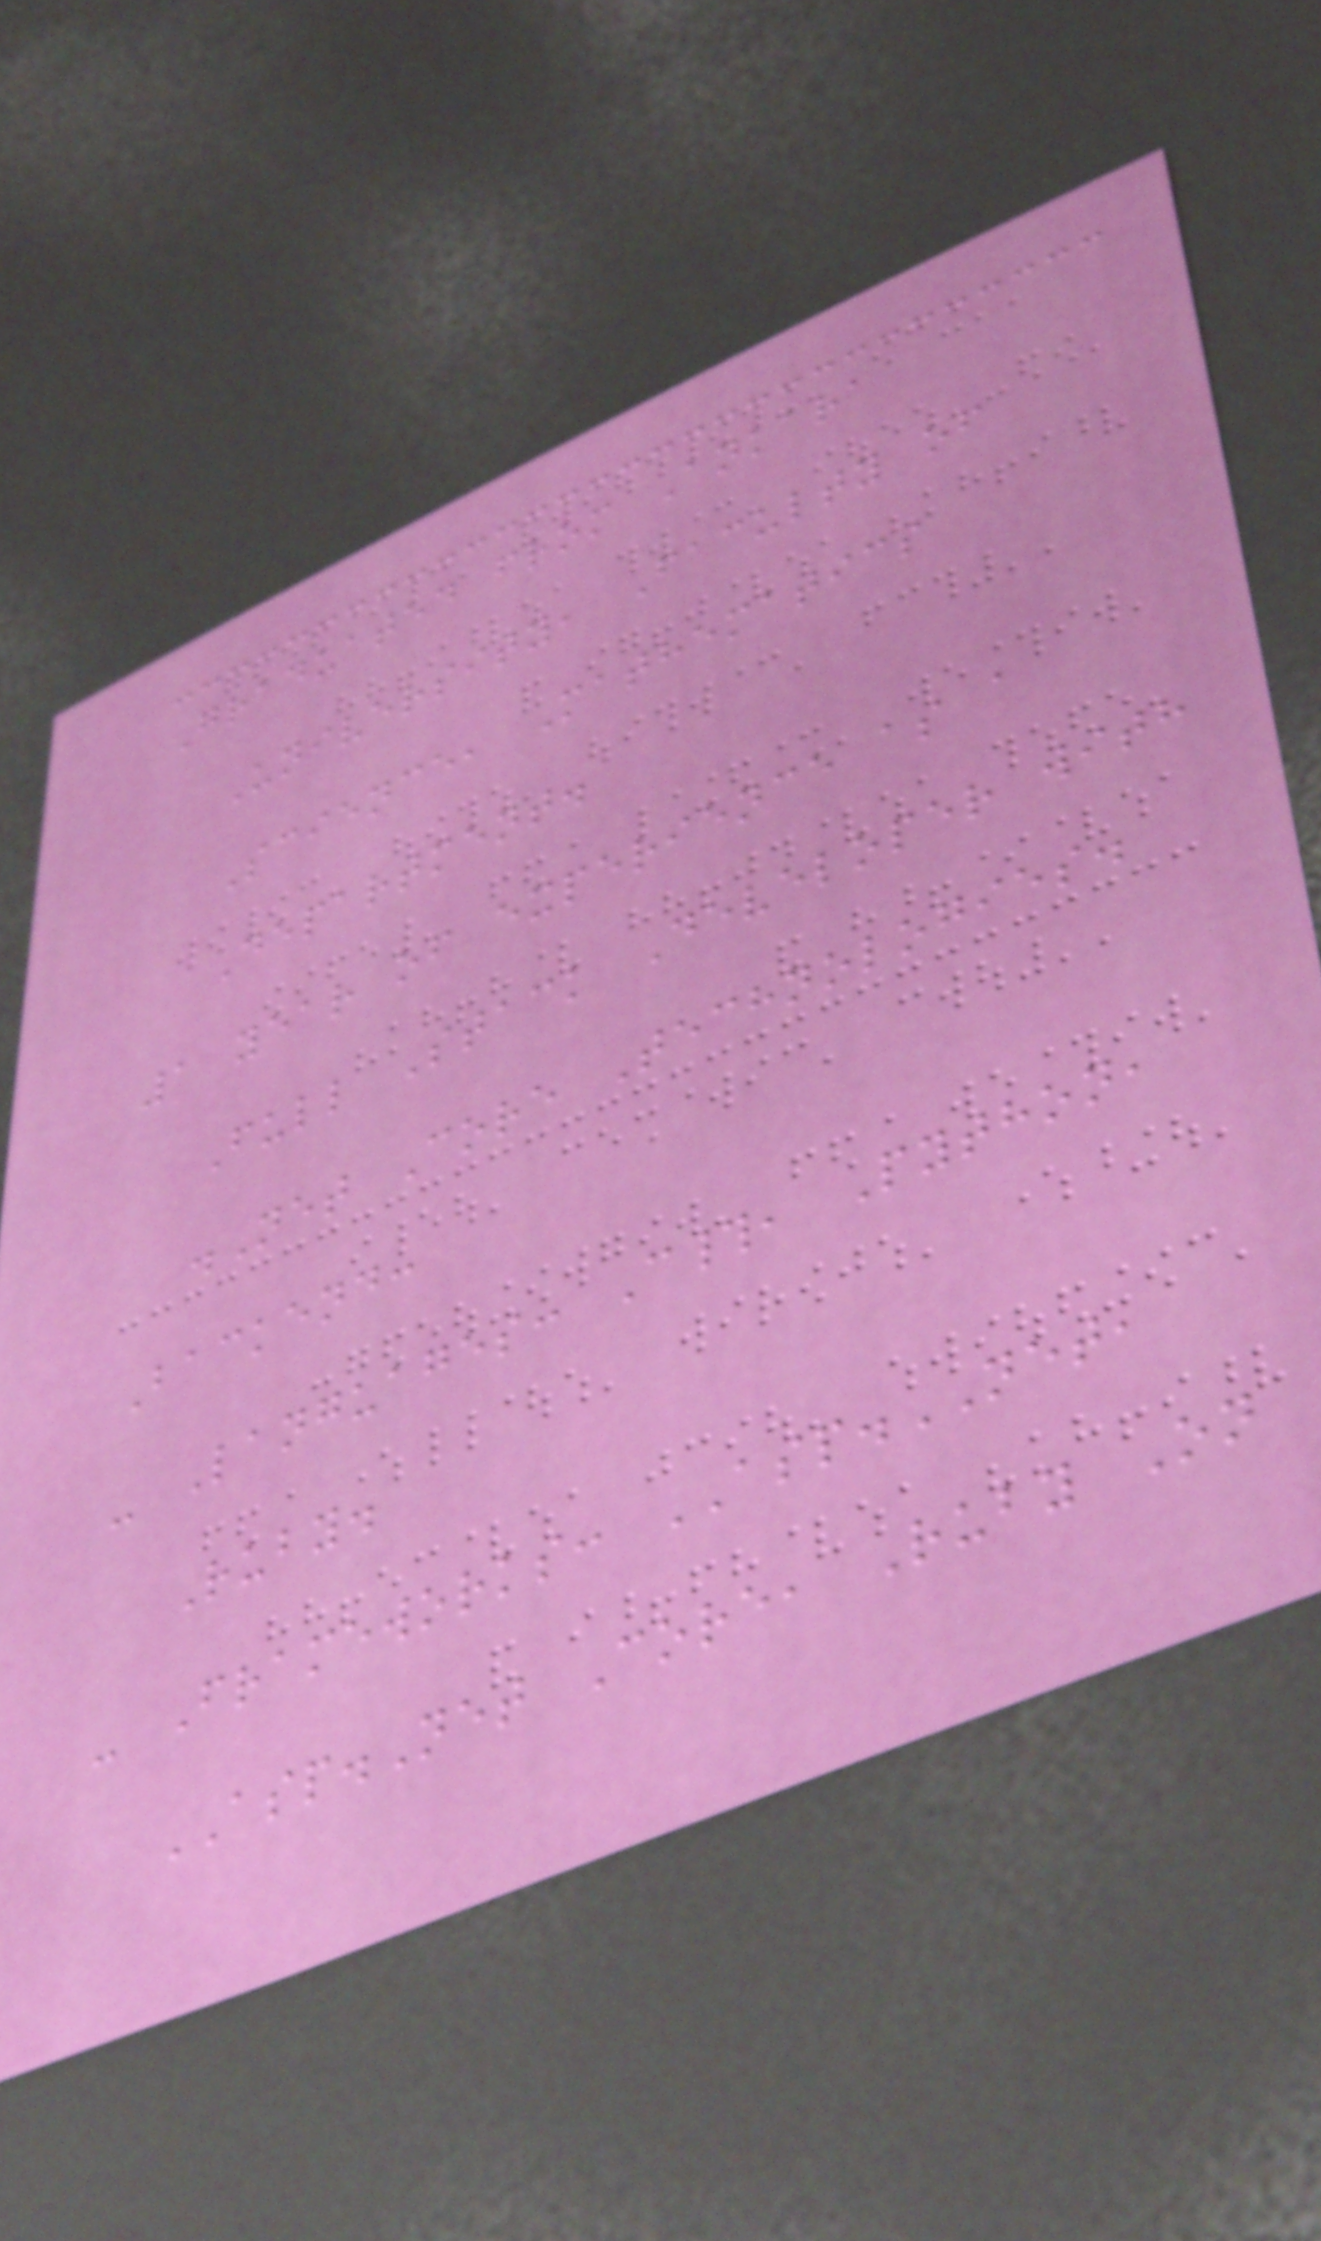Graduated from Ankara
University, Faculty of
Science, Mathematics
Department.
1 year of experience as a
Full Stack Developer with
.Net Core Technologies.
Backend:
- Languages: C#, Python,
Ruby.
- Frameworks: ASP.NET,
ASP.Net Core, Ruby On
